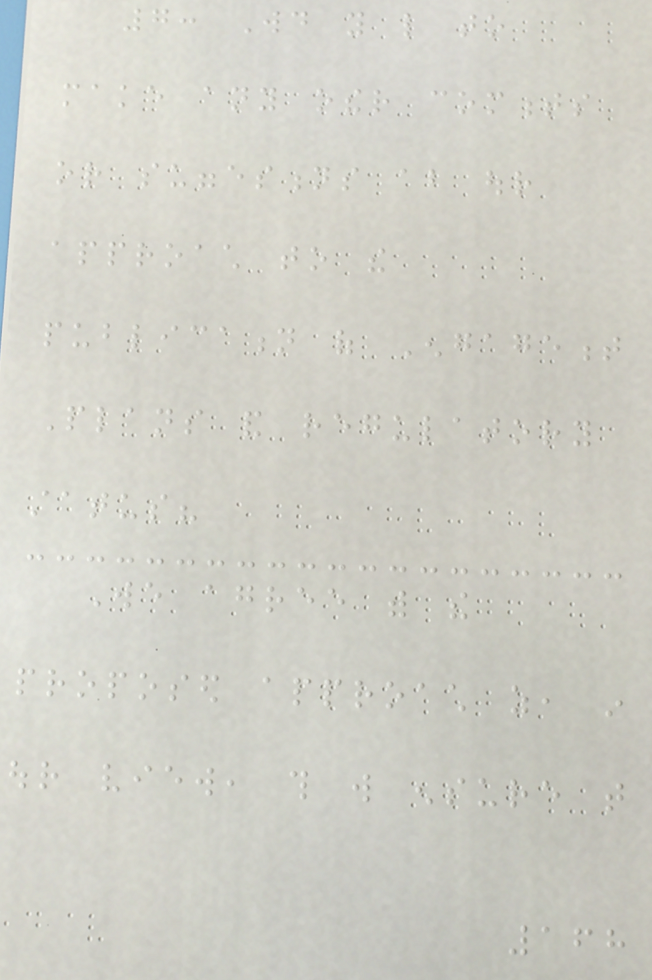7: Would you like to
make any other comments
or suggestions about our
approach to the
publication of Engagement
Plans and regulatory
status?
We agree with the
proposed approach as, in
our view, this will ensure that
168
